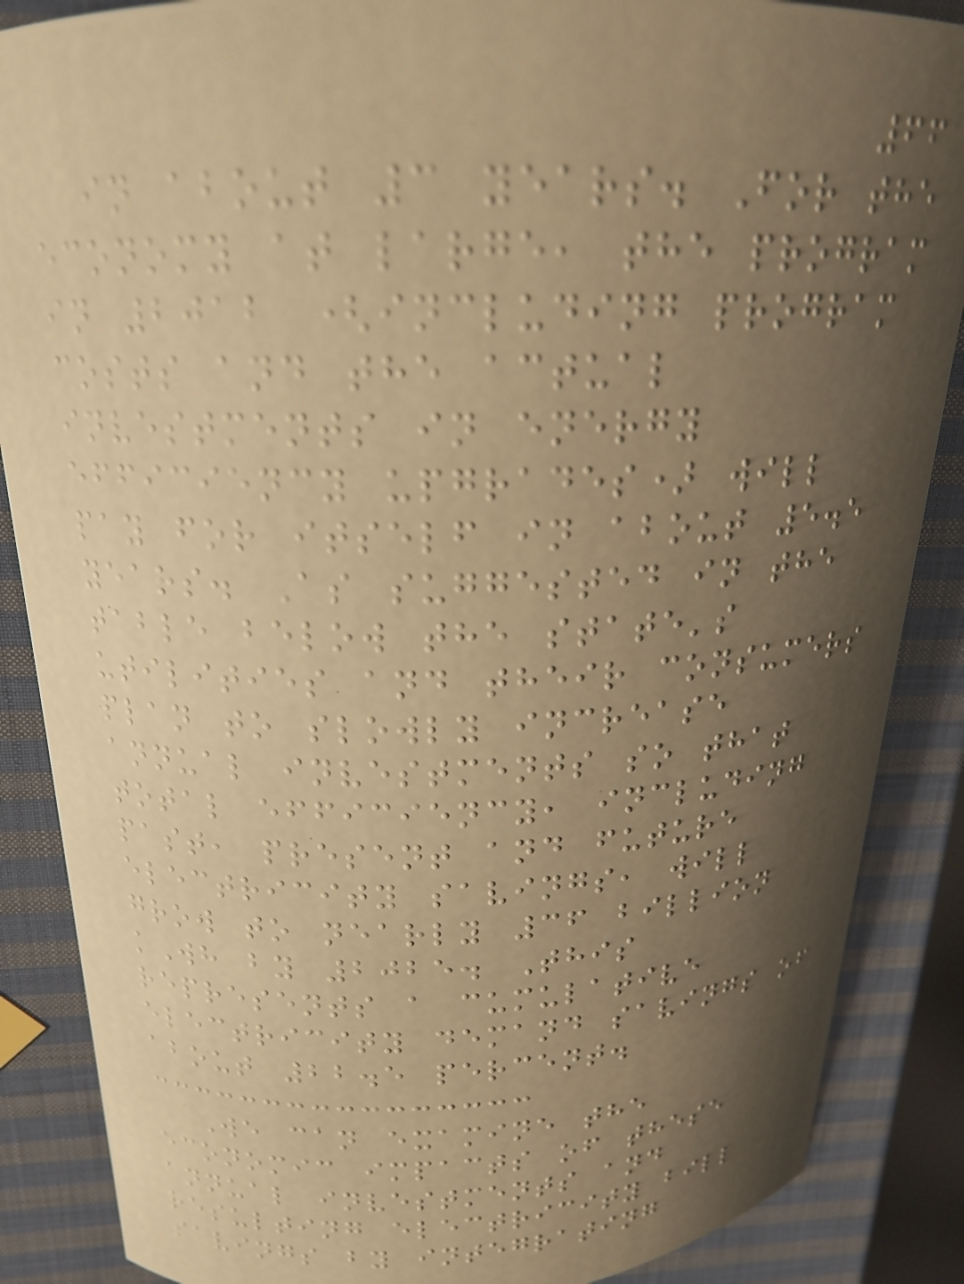66
in about 3 years. For the
economy at large, the program
in 2012 (including program
costs and the actual
investments in energy
efficiency upgrades) will
pay for itself in about 5.5
years. As suggested in the
table below the state's
utilities and their consumers
plan to slowly increase
annual investments so that
total efficiency, including
past, present and future
electricity savings, will
grow to nearly 36 billion
kWh by 2025. This
represents a cumulative
electricity demand savings of
about 22.5 percent.
We can examine the
economic impacts of these
annual investments and
resulting electricity bill
savings by integrating
